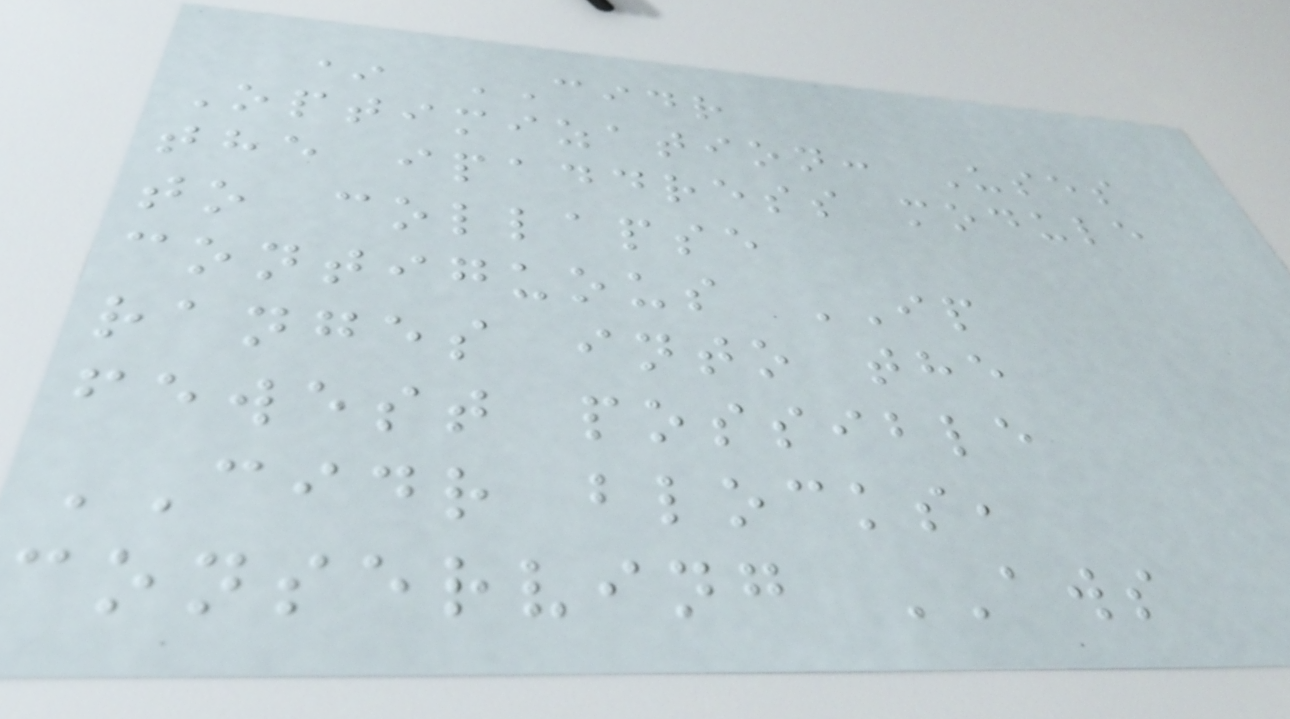* CIDR
Optimization: Uses
the ipaddress module
to collapse
contiguous IP
ranges into the
fewest possible
CIDR blocks,
conserving AWS
